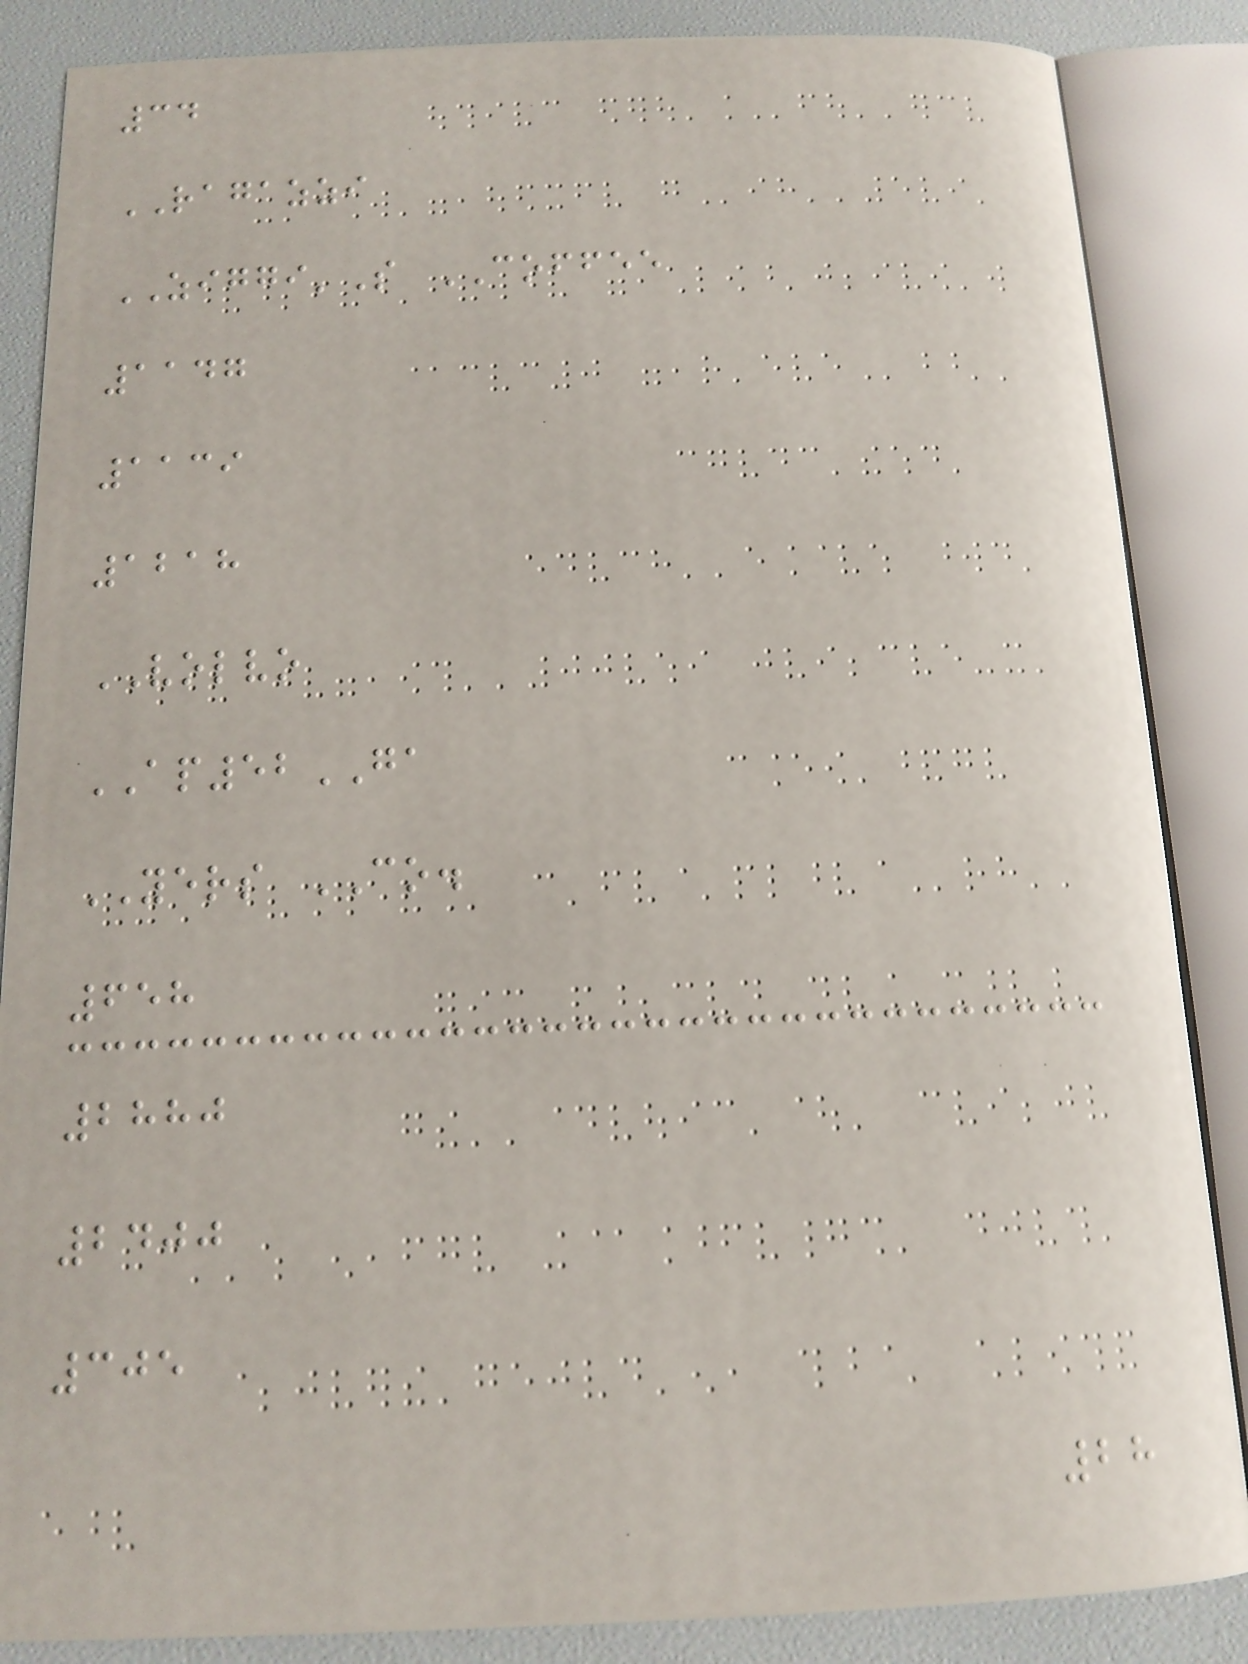34
RAGAZZI
ZIGGI'S COFFEE
1147
1139
1218
VOLVO
AP52GA
YERS CO.
658
2880
2400
305
28
